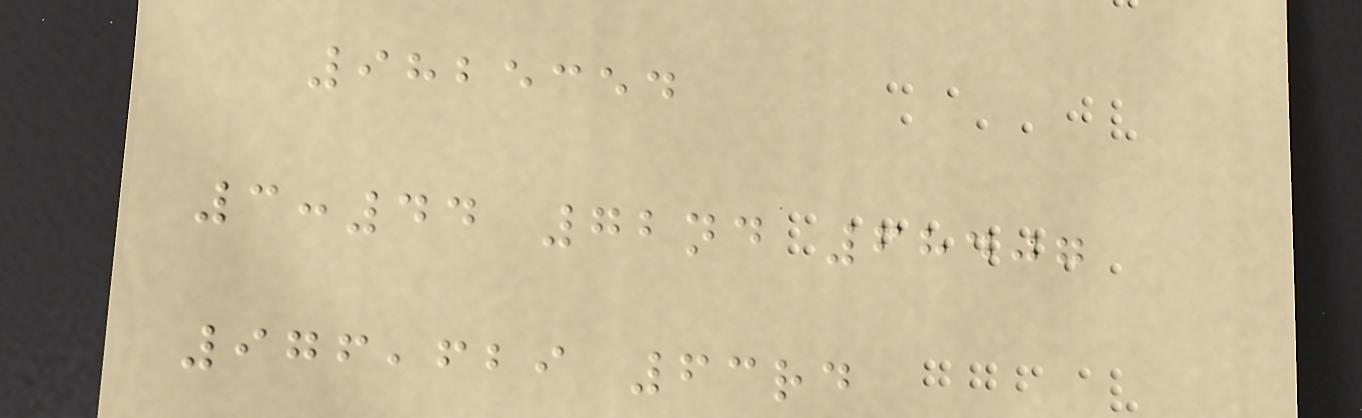9825354
3:44 72nd 68407
976,629 63rd
